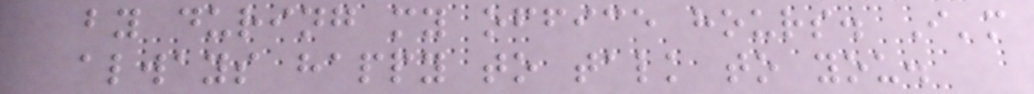by during my office hours. I'm
always happy to talk to you.
